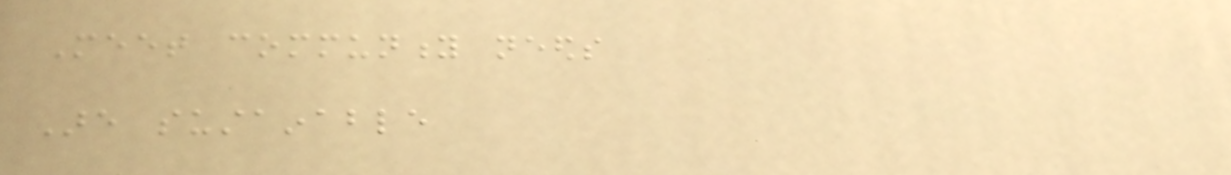Meet community needs
Are sustainable
